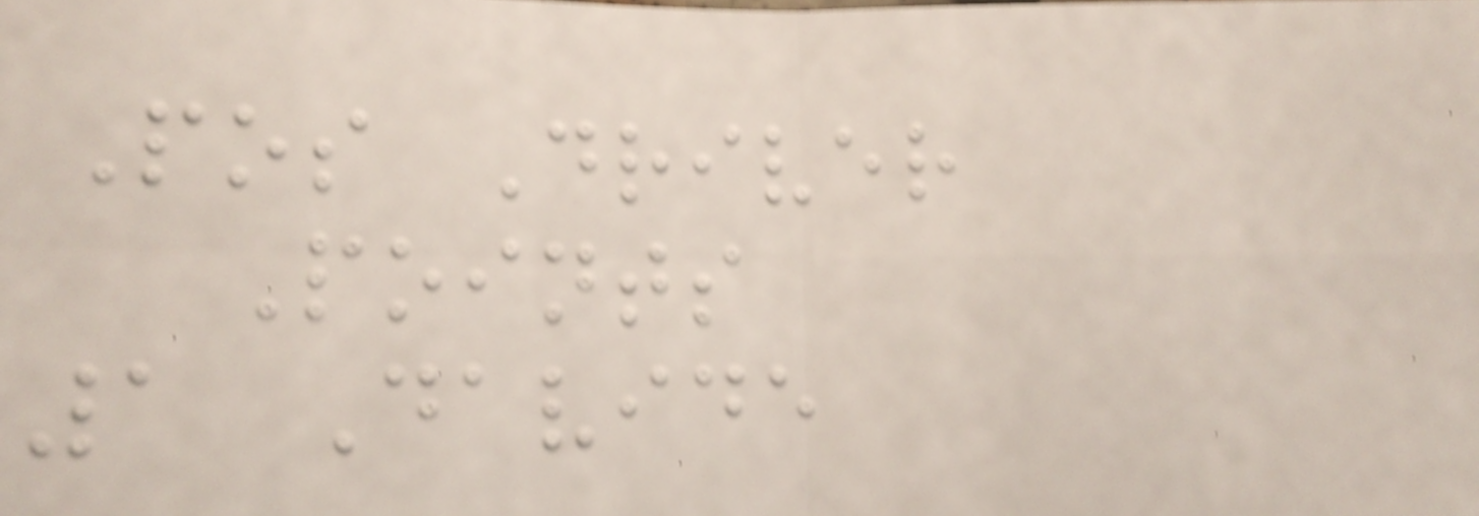Pos Driver
Points
1 Davide
